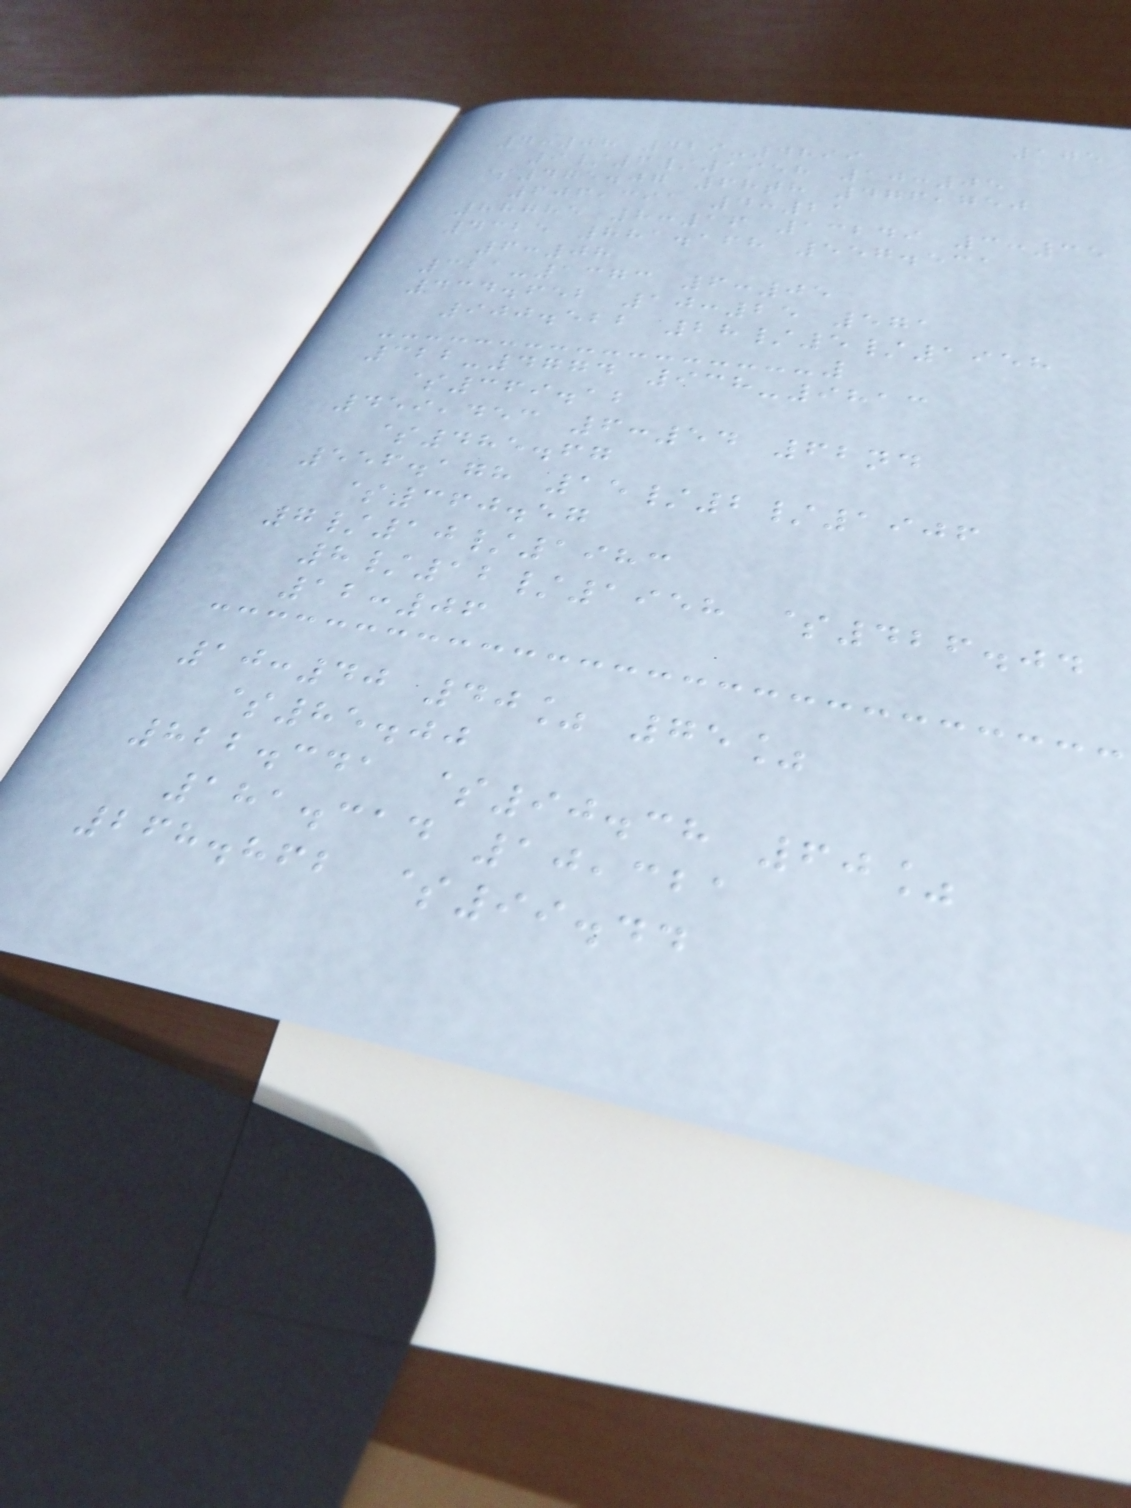175
4:08 429-4899
9/6/1958 10:05
$475.07 68th 476,750
606,391 4:21
88785 8:16 13249 3:35
4325 881.168 557.531
6:08
321-1373 6:05
434.652 10:25 571
900.522 28/5/1958
322-4774 938-9813
$369.12
459,453 6:54 62nd
$485.67
556.178 15/2/1906
$360.57
7/10/1983
8/12/1958 $426.04
12:06
10:40 40% 75%
$85.00
822.341 $90.38 60%
181.314 10,321
268.862 $99.44
